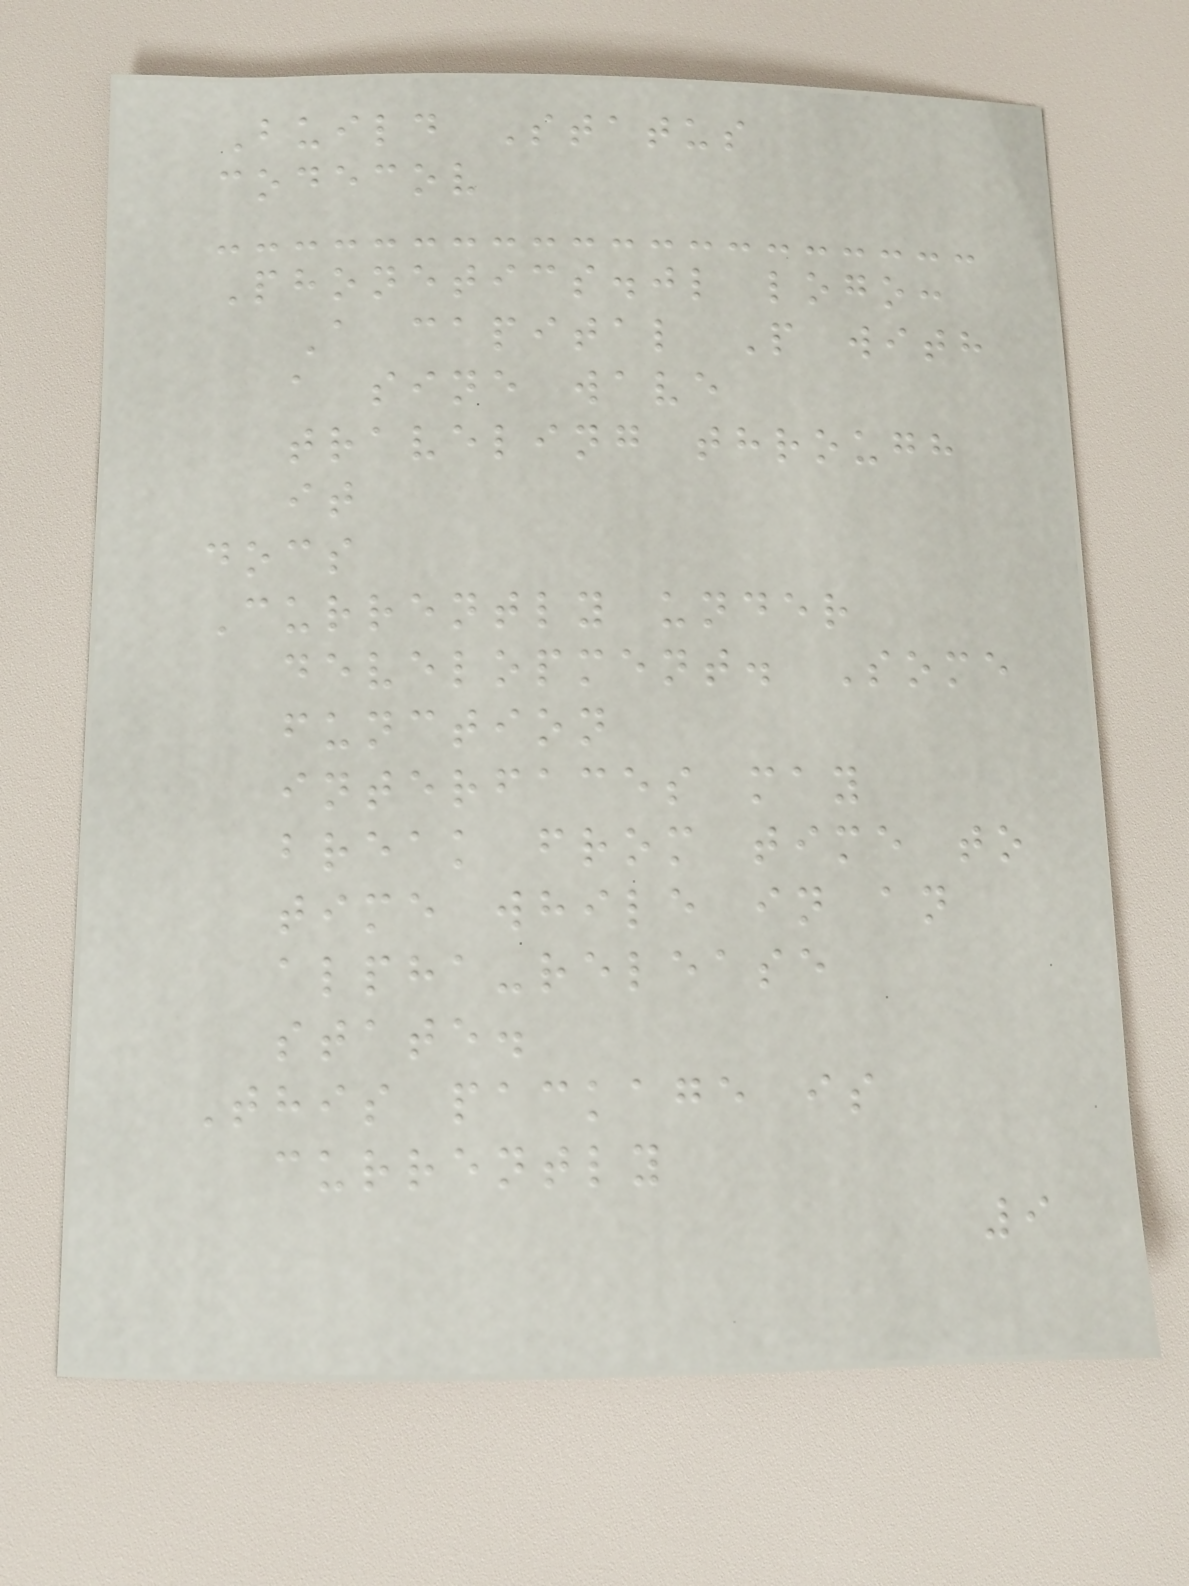Build Status
codecov
Phonetics.jl logo:
A capital P with
a sine wave
traveling through
it
docs
Currently under
development. Some
function
interfaces may
break from time to
time while in an
alpha-release
state.
This package is
currently
9
